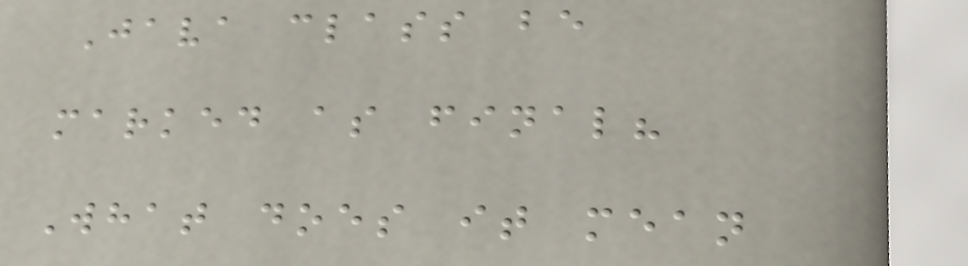Java class be
marked as final?
What does it mean
